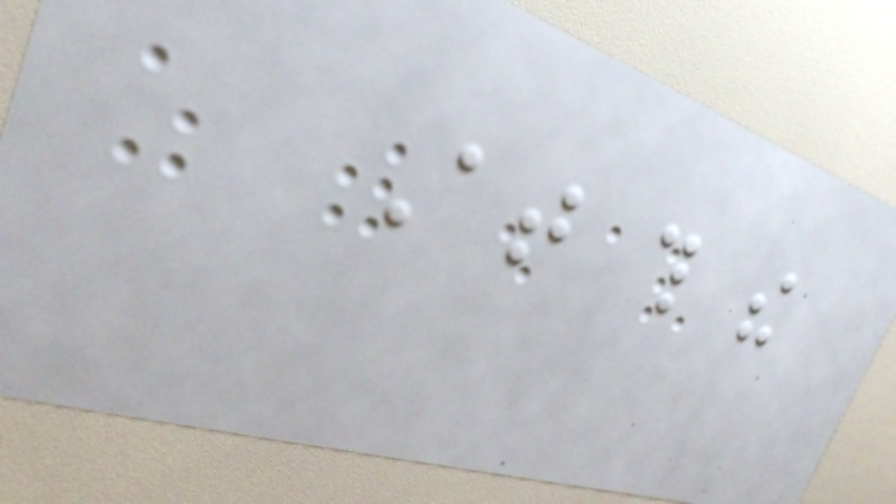At this the
